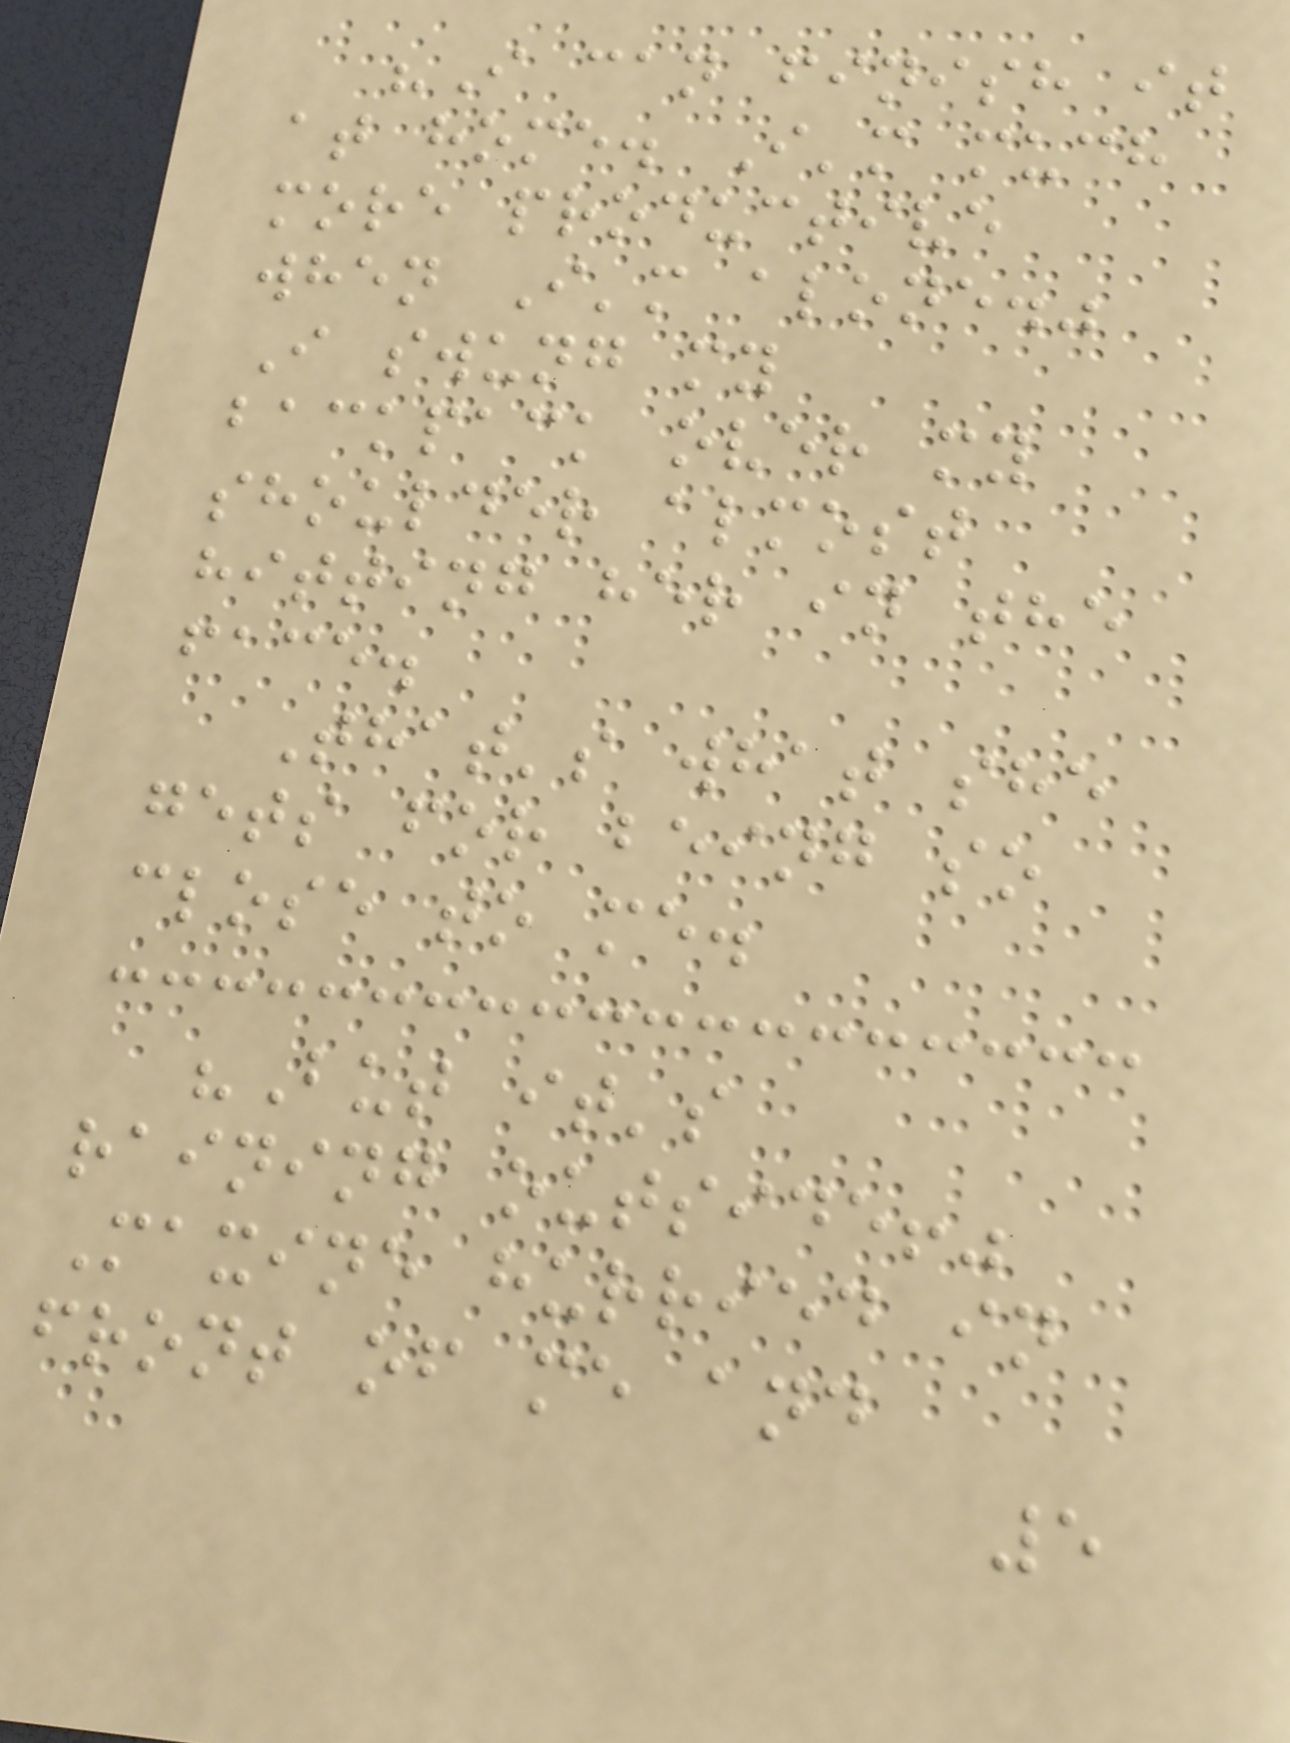"I can finish it
at home. I'm much
more productive
when I'm alone."
I swung my
backpack over my
shoulder almost
hitting her in the
face.
That's what she
gets for being so
close to me.
"But it's
raining outside!"
Maxine hurried in
front of me and
5
